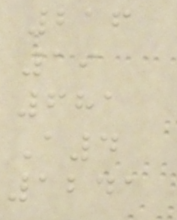216
19
681
A4
1241
